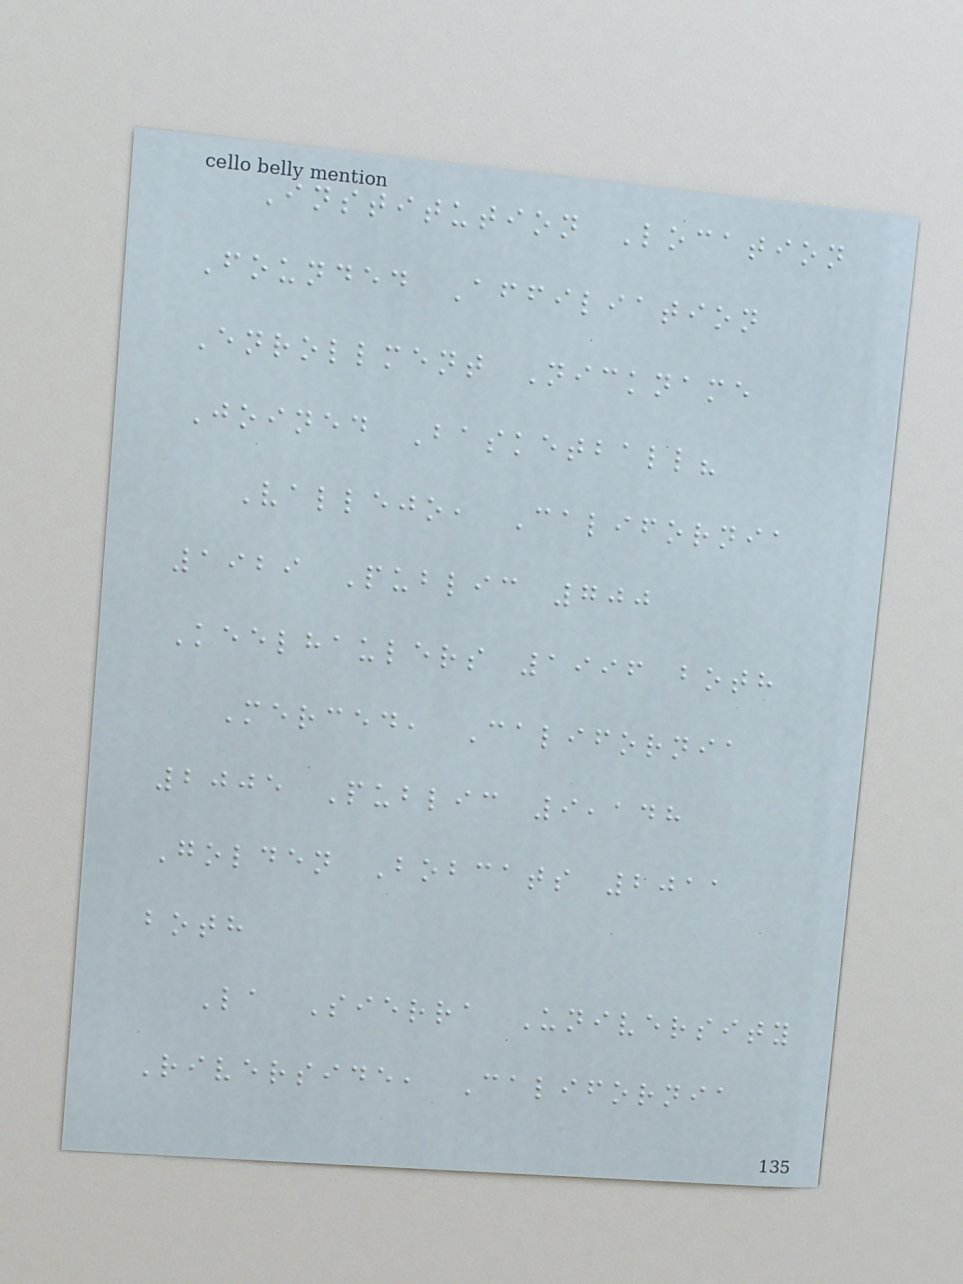Institution Location
Founded Affiliation
Enrollment Nickname
Joined Basketball?
Vallejo, California
1929 Public 700
Keelhaulers 1996 both
Merced, California
2005 Public 9,148
Golden Bobcats 2011
both
La Sierra University
Riverside, California
